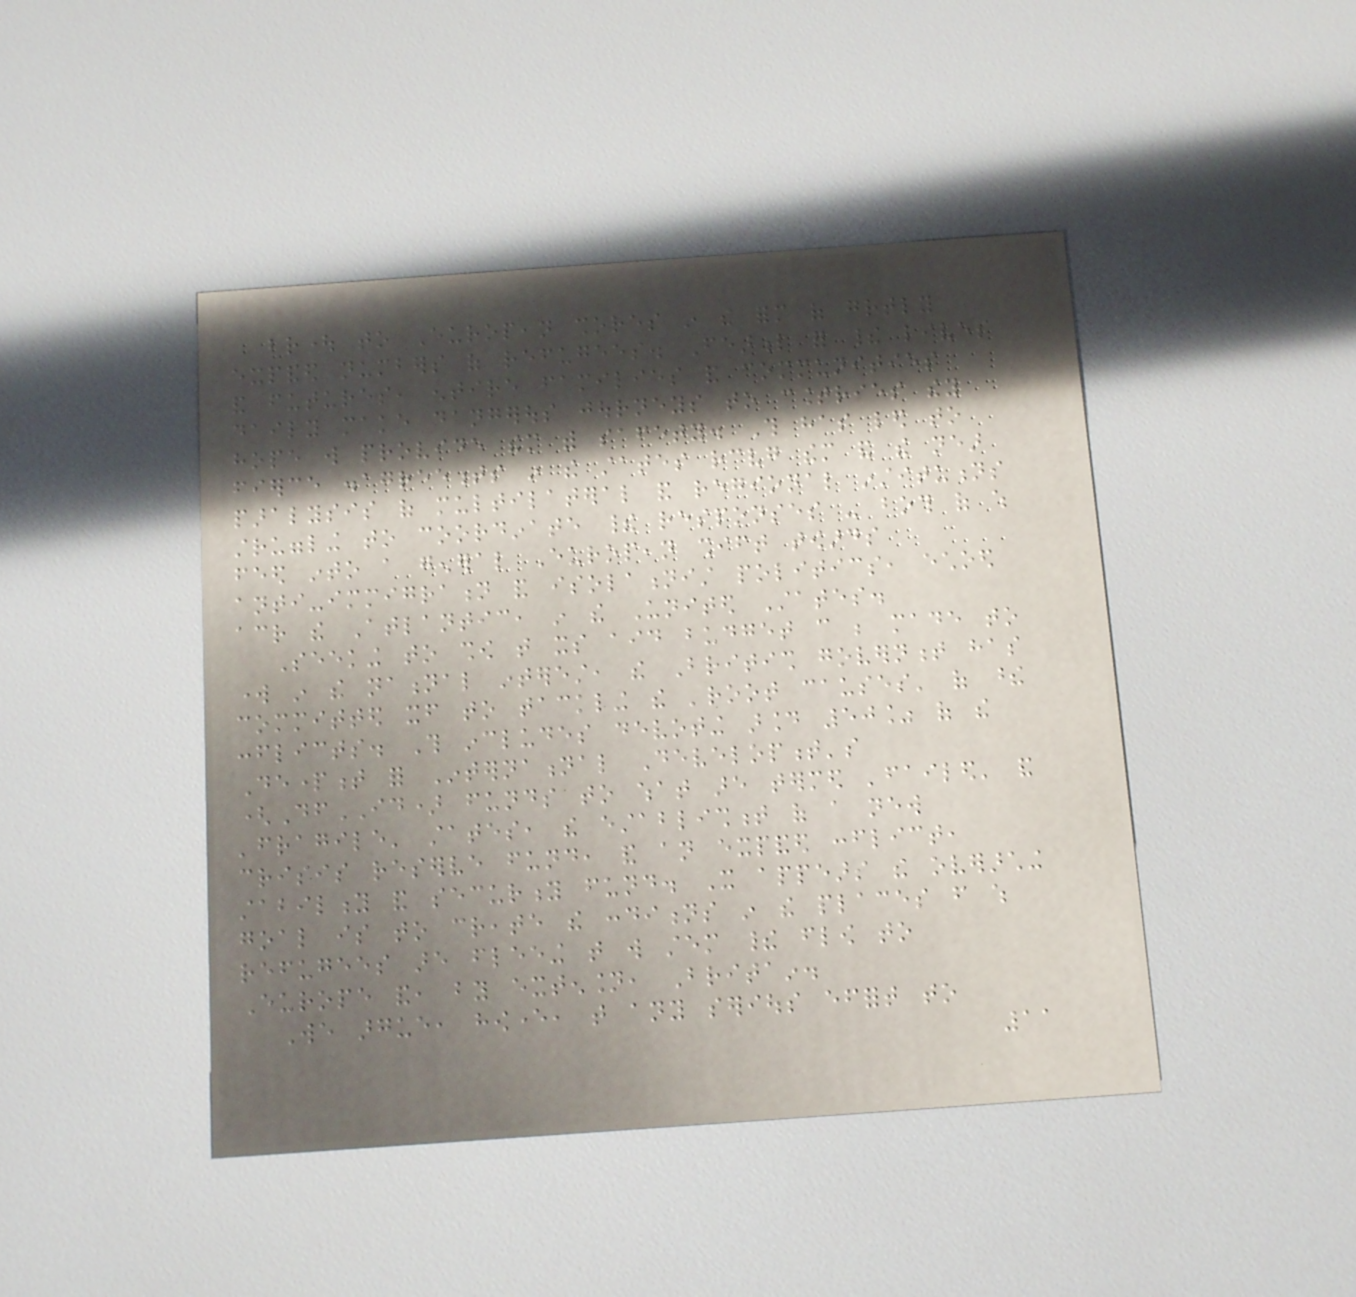brought to European shores in the form of greatly
expanded numbers of refugees. Fearful for their lives
and futures, entire families and communities
daily make dangerous journeys to countries they
hope will provide them with safety. This has led to
fierce disagreements in the states receiving them and the near
paralysis of multilateral and regional institutions
struggling to coordinate their responses - both of which
feed into a general European shift towards
anti-immigration and isolationist politics, echoed
across the Atlantic, in the United States.
Seeking to show that its aid budget can be made to
work in the national interest, the British government has
committed itself to tackling the 'root causes' of these
conflicts. This includes devoting around 50% of the
Department for International Development's
(DfID) funds to what are termed 'failed' and
'fragile' states, the establishment of a new
crisis reserve fund, and an expanded conflict,
stability and security fund. It appears the overarching
goal is to create the conditions in the places from which
refugees are fleeing that will stem their flow to
Europe and, by extension, Britain.
We argue, however, that any serious effort to
11
